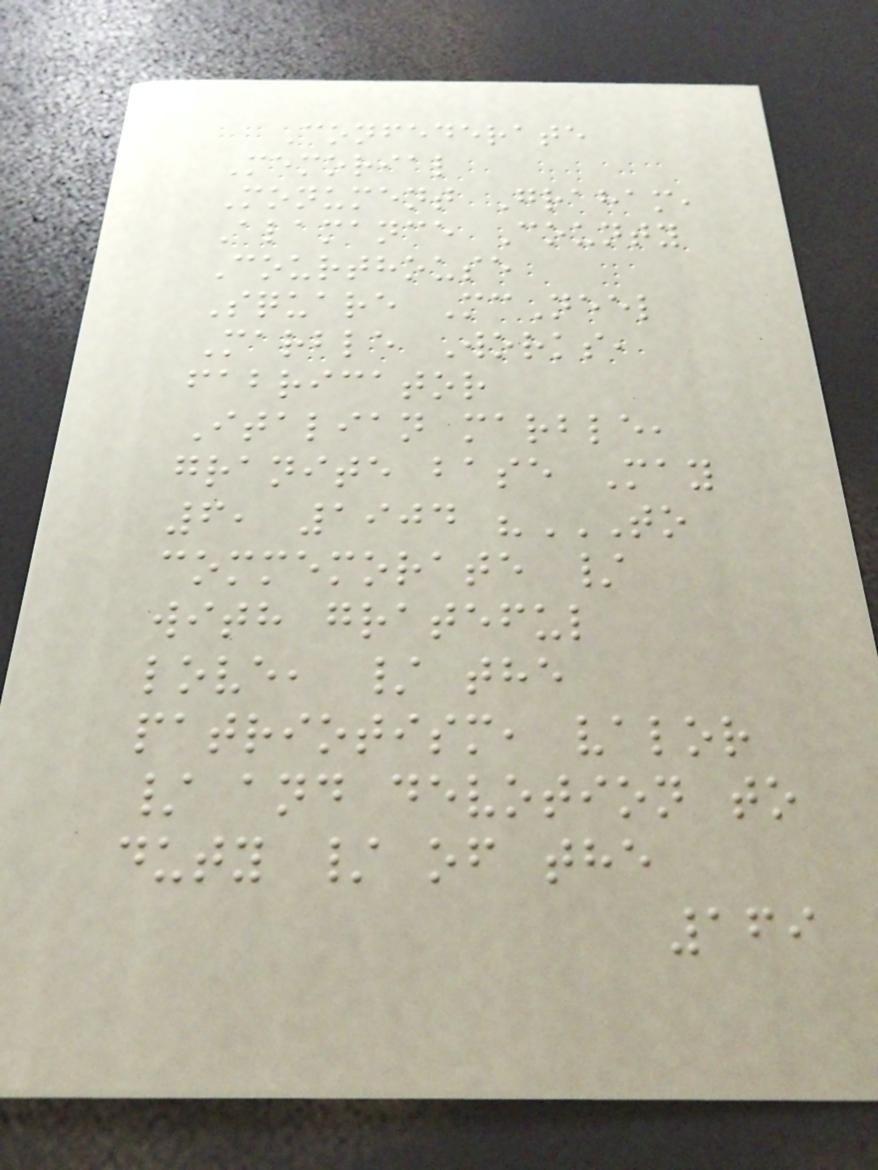Confederate
Memorial
Monument Graham,
Alamance County
Courthouse
Square McNeel
Marble Works,
fabricator
Italian marble,
granite base May
6, 1904 "TO
COMMEMORATE /
WITH GRATEFUL
LOVE, / THE
PATRIOTISM, VALOR
/ AND DEVOTION TO
DUTY / OF THE
169
